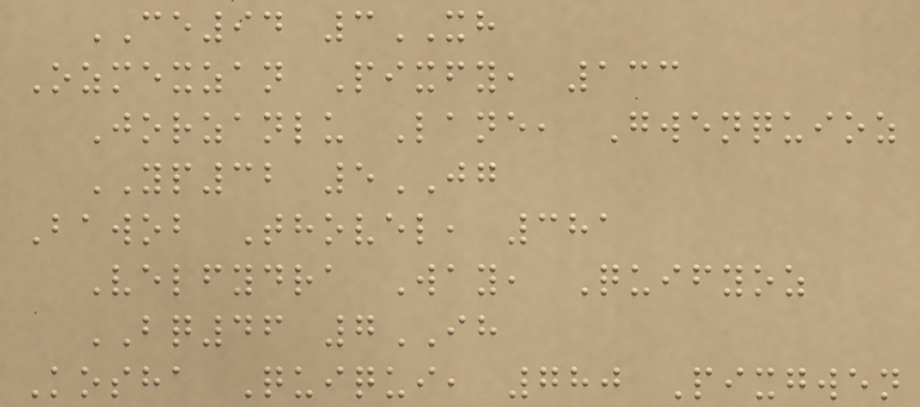CE94 3XH
Ozmexzan Pixfy, 133
Jorzanlu Lane, Gwenquioz
YP32 5JG
Bawob Thovel, 381
Velfydra Way, Quifyoz
BQ46 7IH
Kosha Quiqui, 780 Pixgwen
